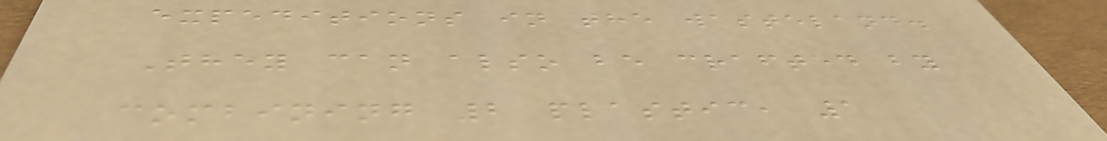expeditions in the wasteland.
They can also be crafted by
combining 2 plastic, 1
